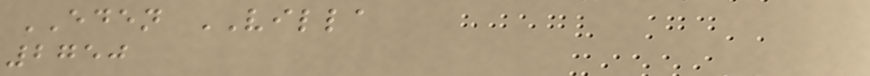EDEN VILLA
2750
